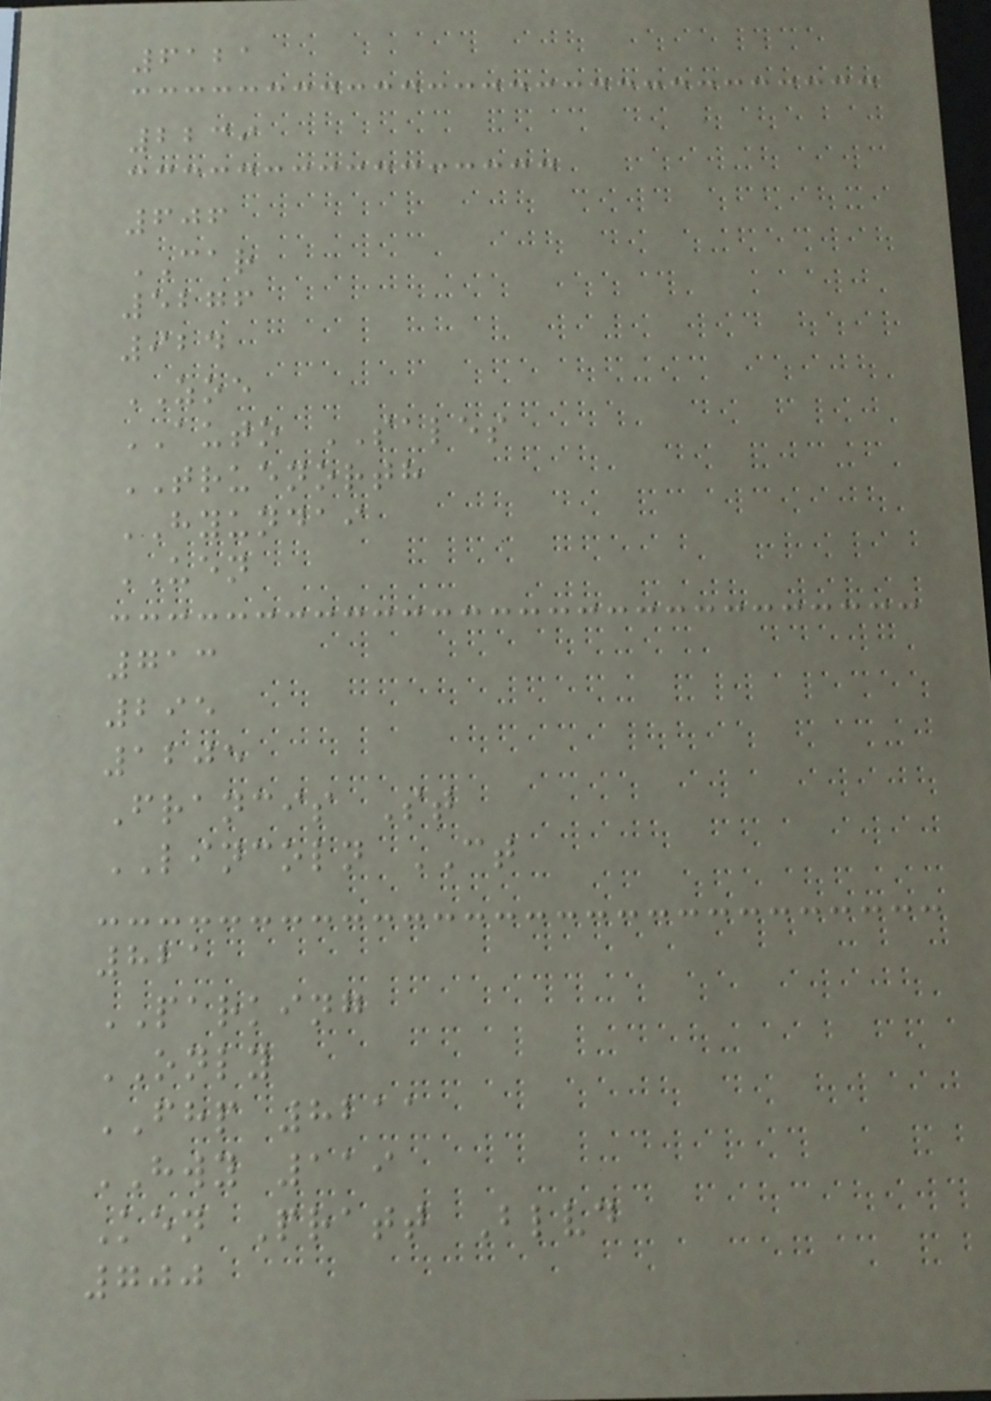6121
2239
606
CAR
5276
924
ZOE
AUTO SALES
TRUENORTH
HYUNDAI
UEN
713
295
1205
Francis St
LINCOLN CT
821
PARKING
ONLY
FHP 8211
HWY 119
Ken Pratt Blvd
700
